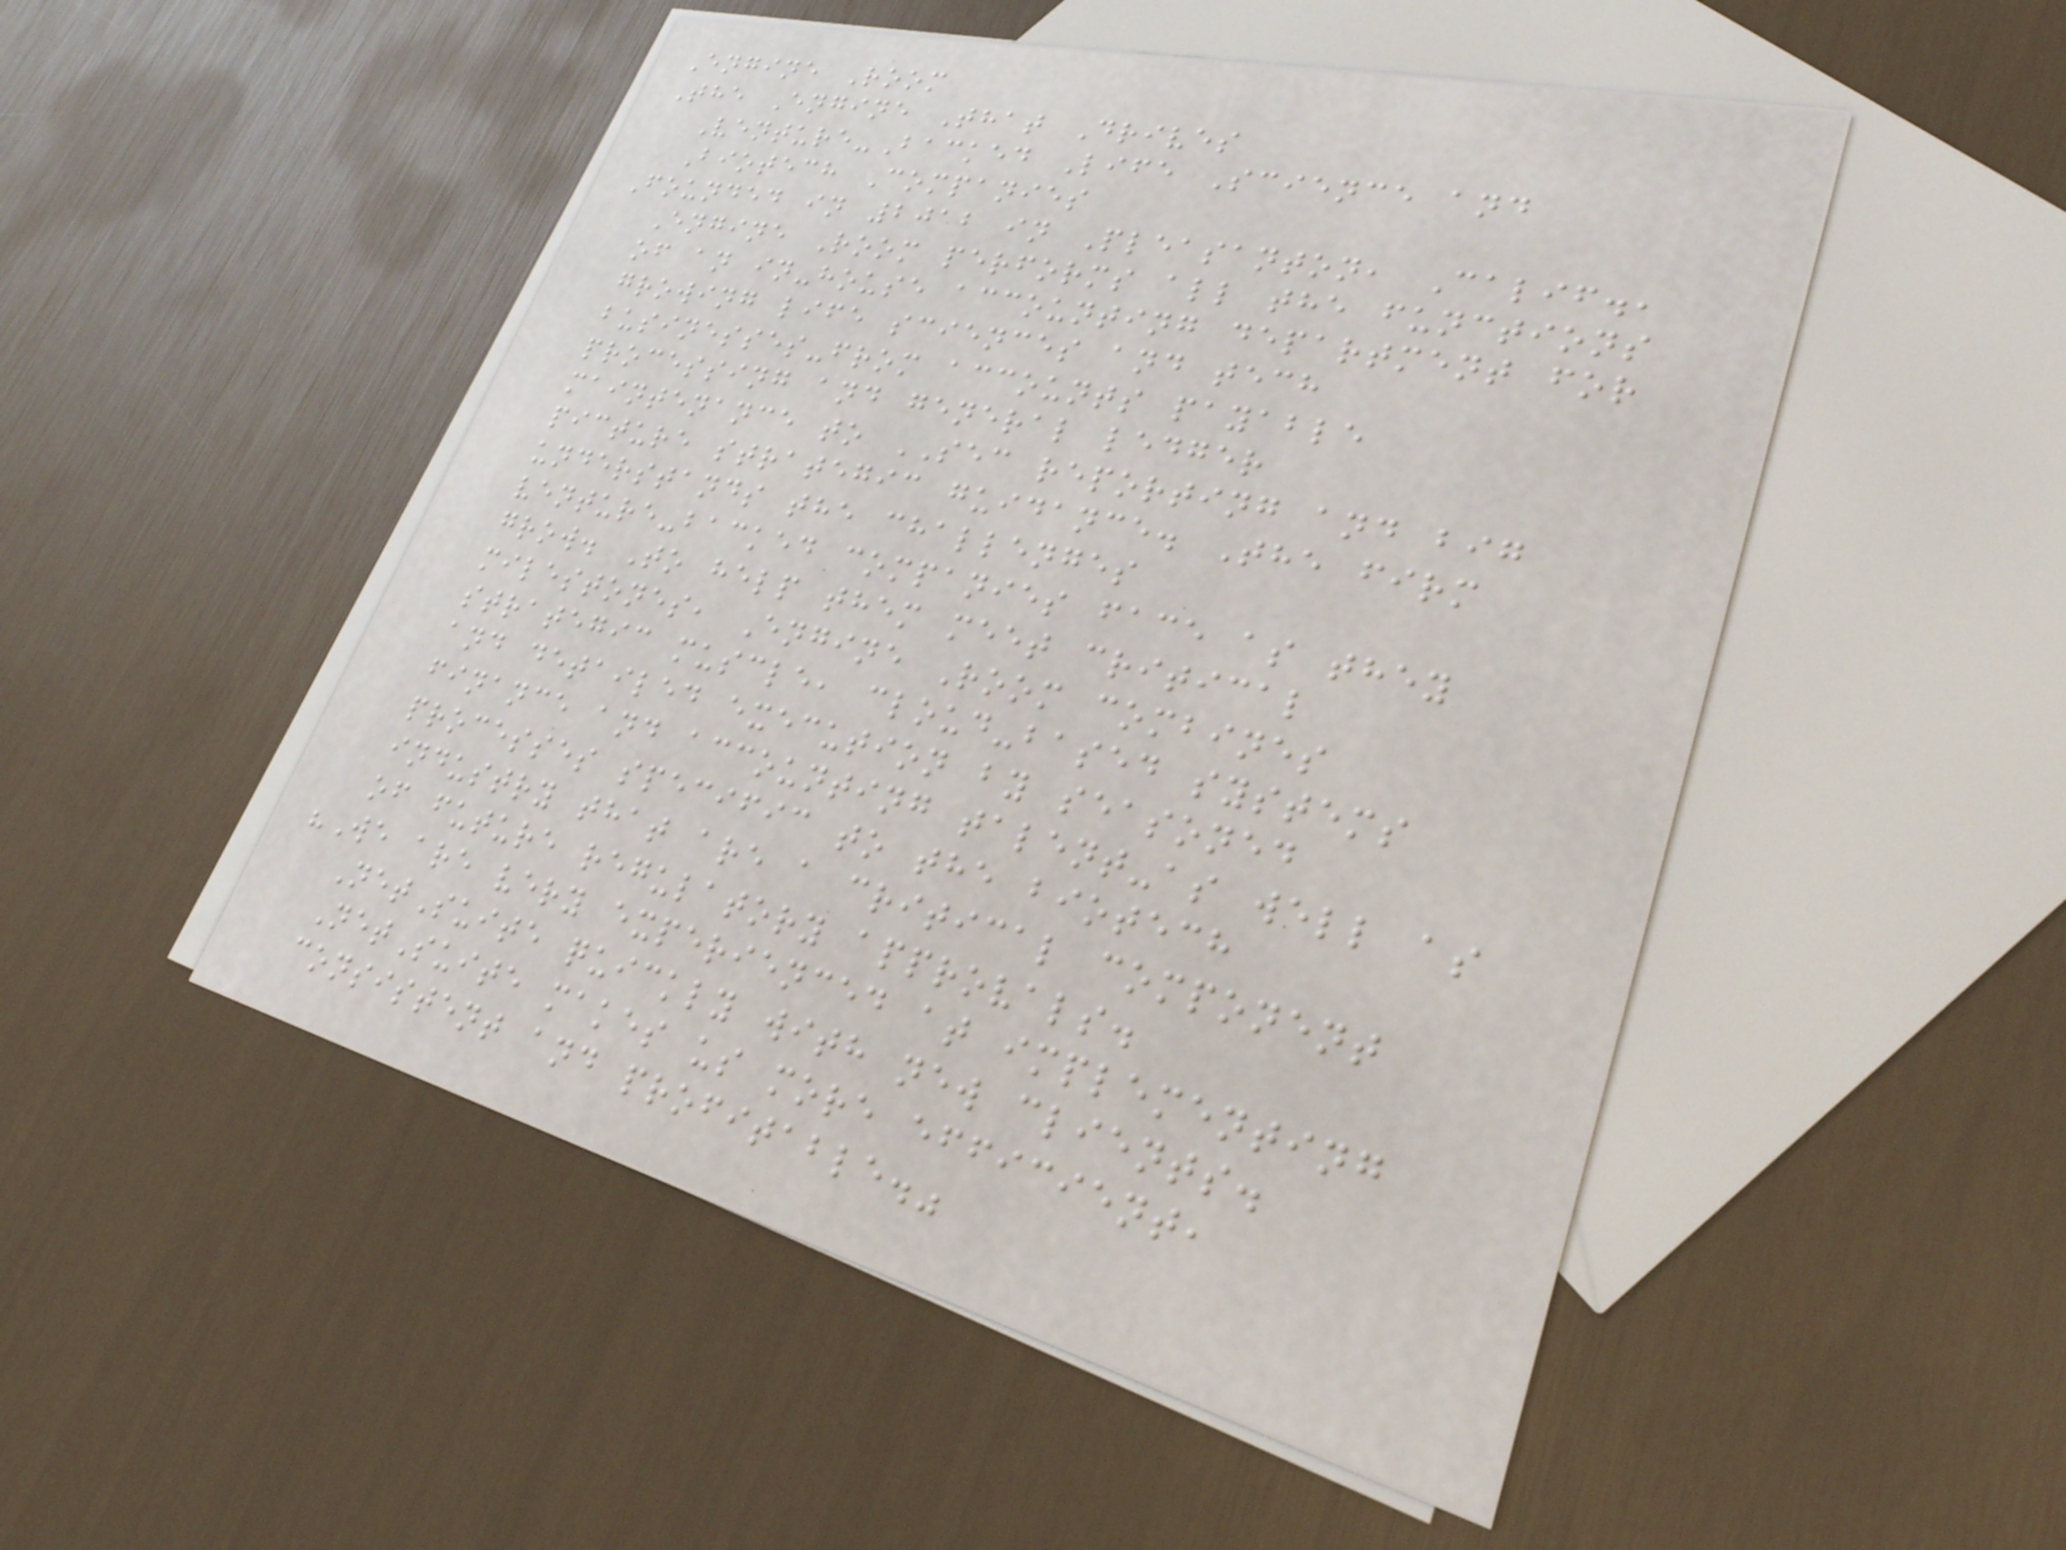Engine Room
The Engine That Drives
Venture-Backed Life Science and
Biotech Companies
Founded in 2012 in Pleasanton, Calif.,
Engine Room performs all the functions
of an in-house accounting department for
growing life sciences and tech
businesses-from accounts payable
processing and general ledger
maintenance to SEC reporting and big
picture strategic guidance. The firm
understands the challenges
venture-backed companies face as they
grow. To help them meet critical
milestones, Engine Room combines
strategic muscle, cloud-based systems
and detailed execution by seasoned
finance and accounting talent-as well as
processes specific to the biotech
industry that are a critical component
of future regulatory approvals.
"We are very experienced at implementing
NetSuite quickly with new clients.
NetSuite makes us more efficient,
consistent and profitable."
